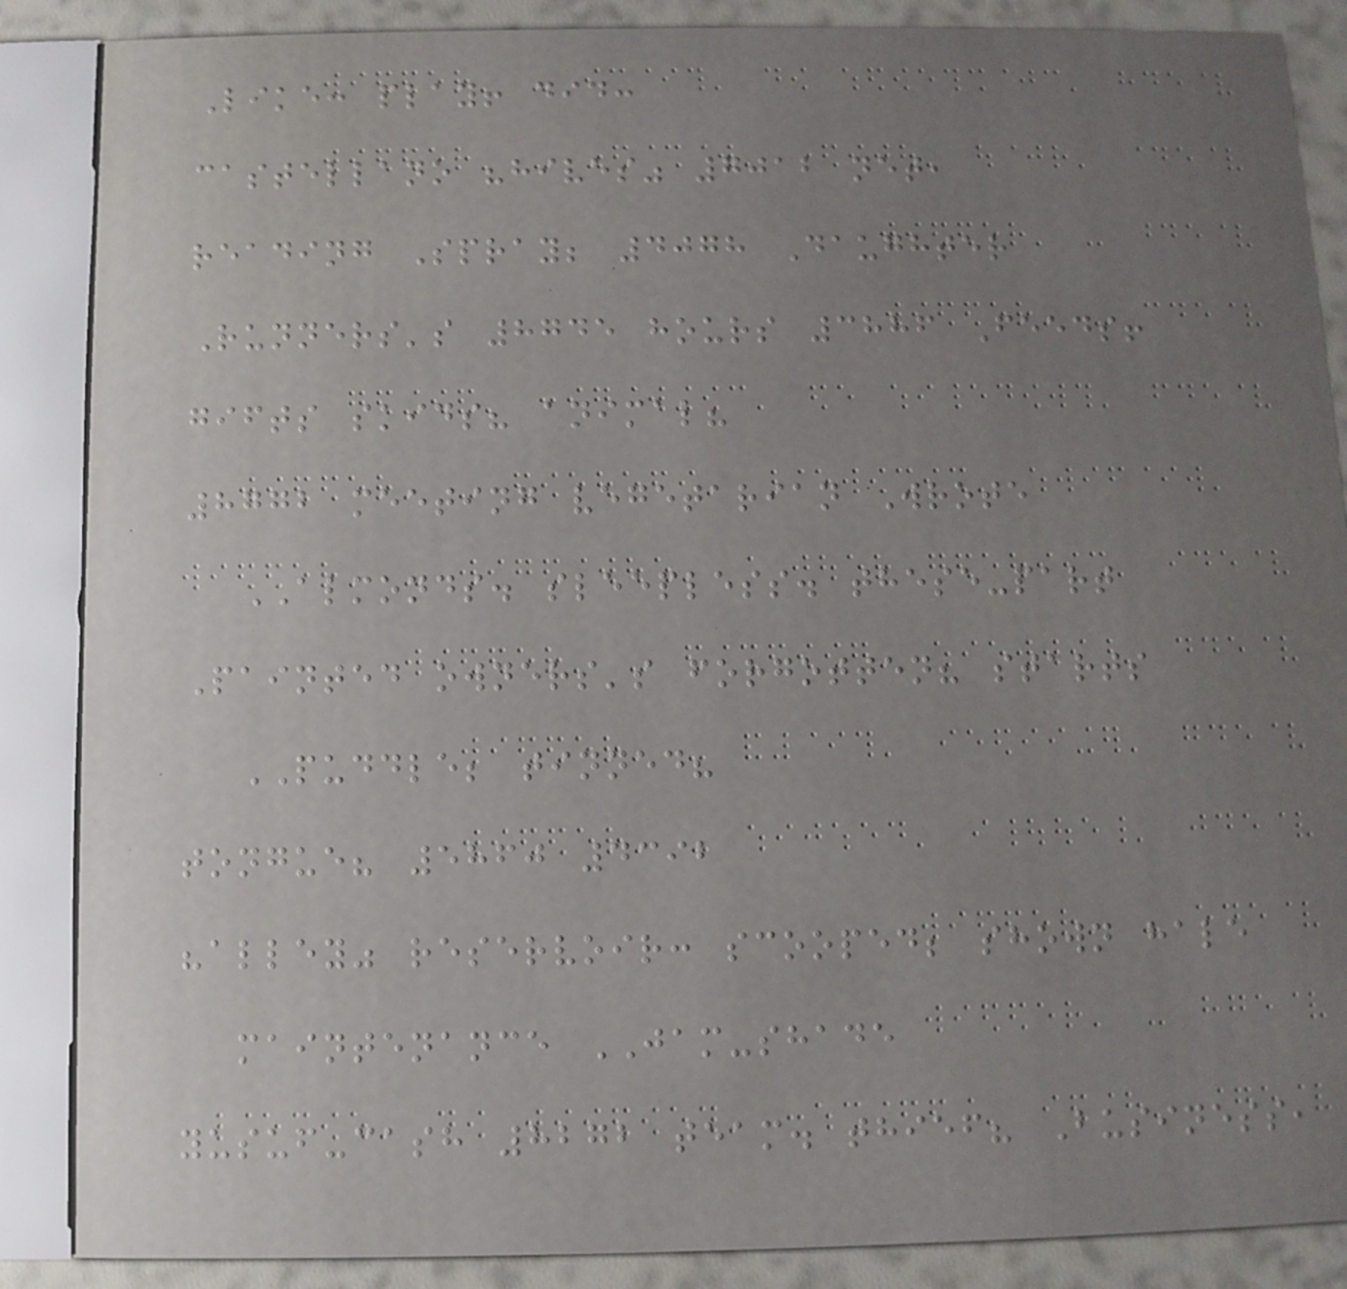Like: play! did:
castellano "hives" 7012 net,
reading Spray; 4078 Daughter
Runners's 8745 hours 3886 Feeds!
gifts skids? animal?
8772 meeting vegetarian Wrote
ALMONDS. sleepless. these-part
Painted owners's forgotten? starts
PUDDLE; tinned?
tongue? 5860 4392
"alley" reservoir: scooped; shown hale
maintenance JAM-shade
yusuf-cash 8272 team. thief? Business,
